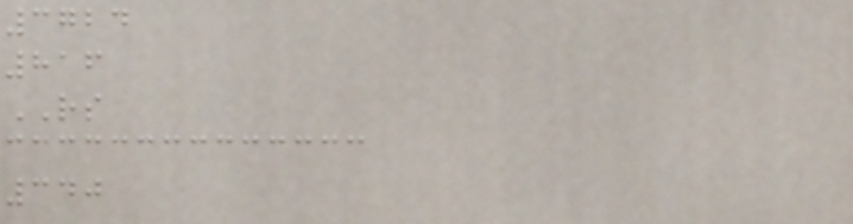3724
816
RS
340
